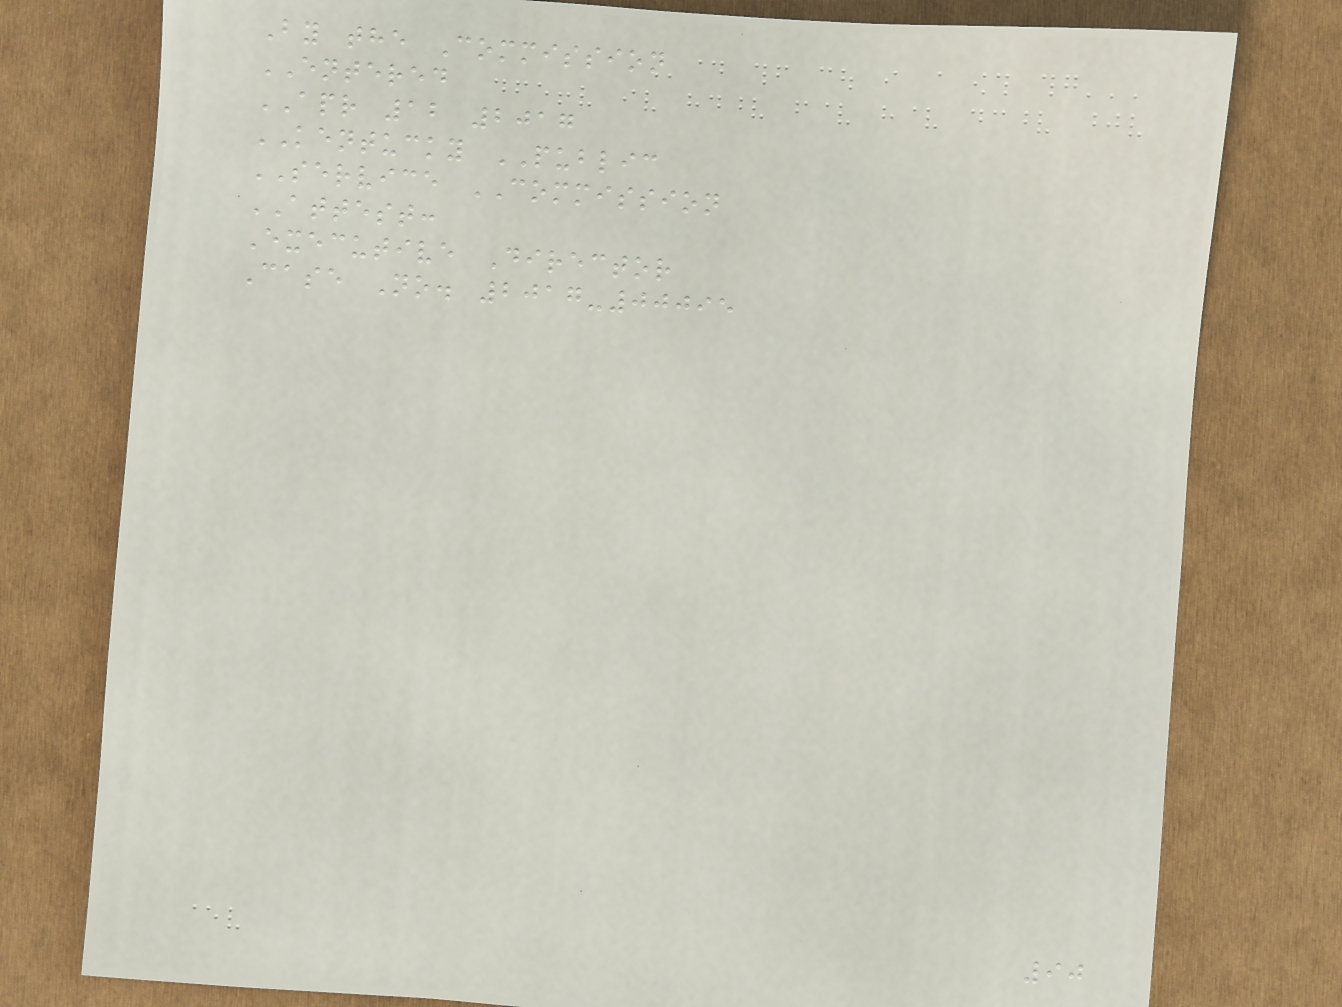By the Commission
ENTERED
APR 12 2017
KENTUCKY PUBLIC
SERVICE COMMISSION
ATTEST:
Executive Director
Case No. 2017-00095
90
